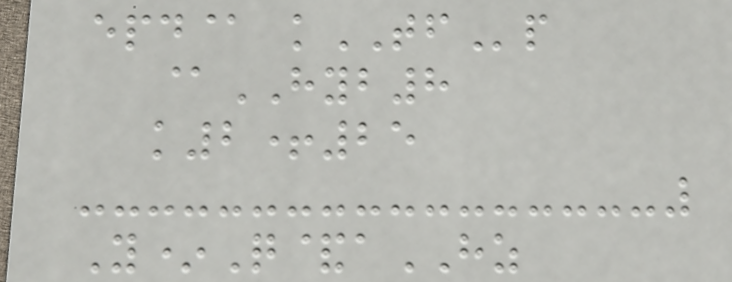epd@ kTFp
@HYB8
k2+25
Y*Q&aHZ
